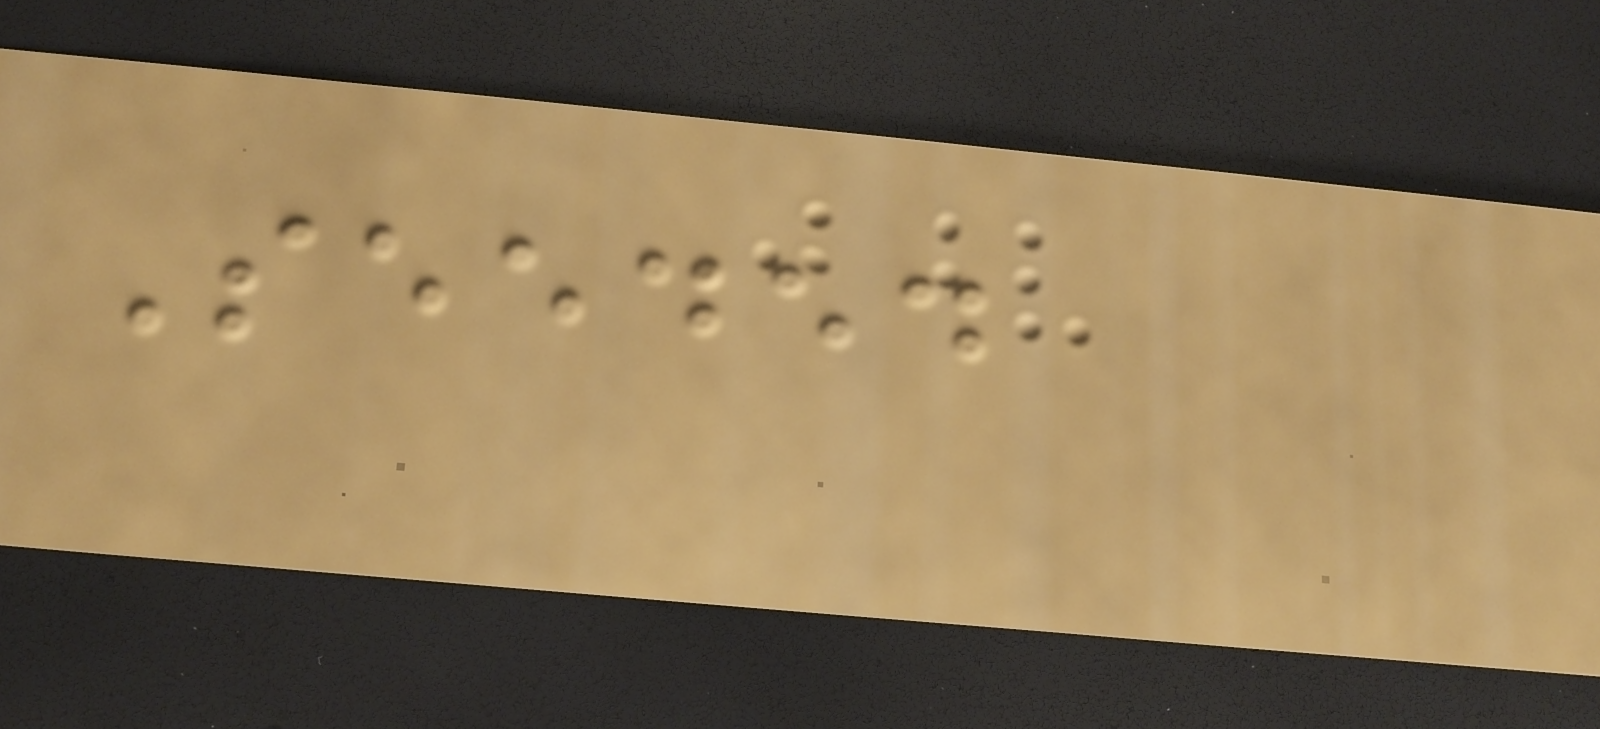Seeded
